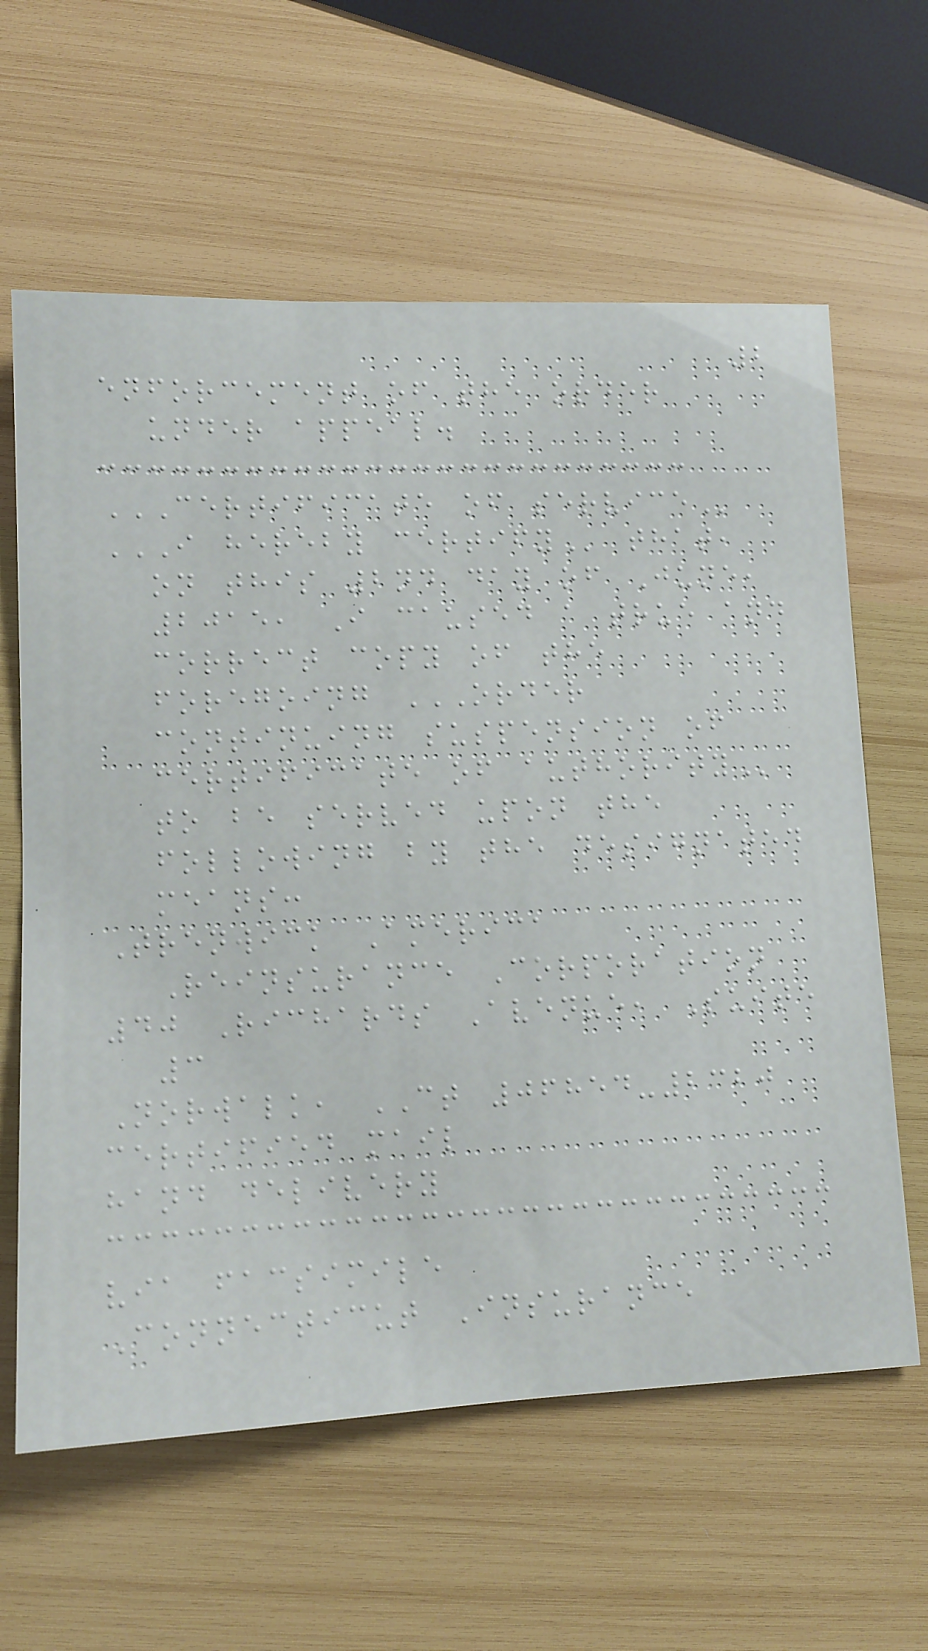2
enforcement of the order
under appeal.
CERTIFICATE OF SERVICE
I HEREBY CERTIFY that,
on this 2nd day of June,
2015, I caused a true and
correct copy of the
foregoing ORDER
CONTINUING SUSPENSION OF
CERTIFICATE OF AUTHORITY
to be served upon the
following by the designated
means:
Trenwick America
Reinsurance Corporation
40 Richards Avenue, Suite
3
Norwalk, CT 06854-2320
certified mail
hand delivery
via facsimile
Connecticut Insurance
